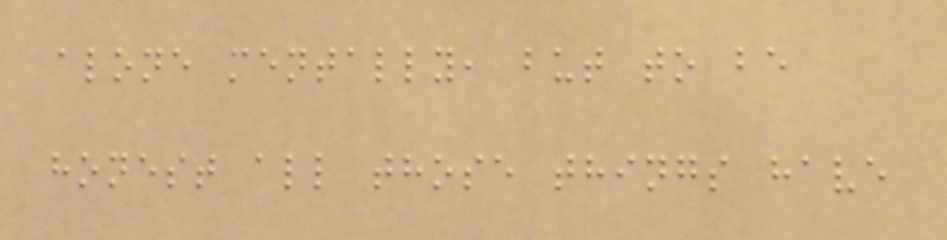alone mentally, but to be
honest all those things have
